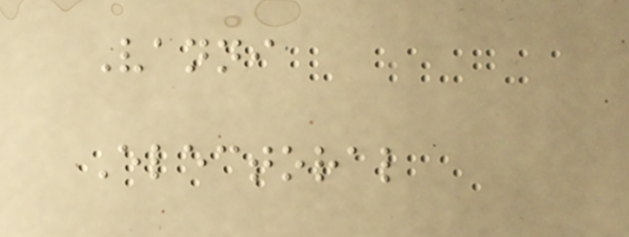Vanni
Electoral
